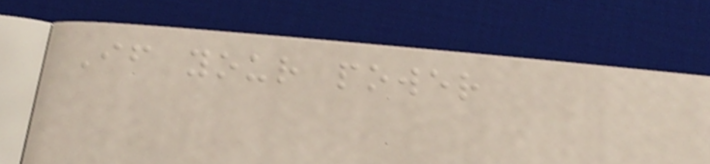If your power
